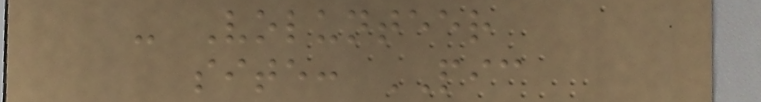- Volunteer
site: PIC
